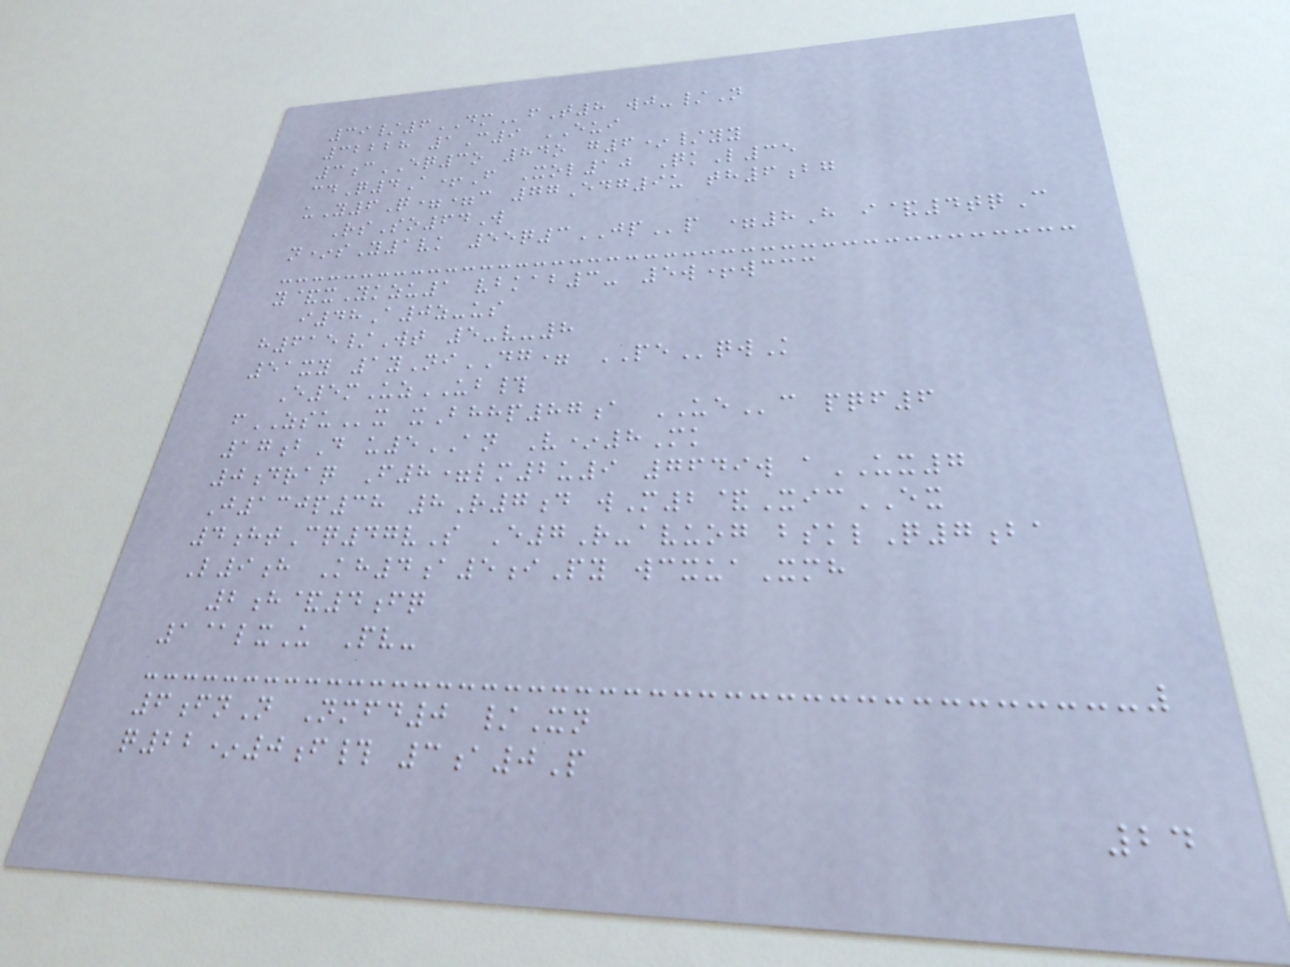39/6DMfT8 wj-/N
32228 1C9 EUI
3cEQ3o 84o g6*/yy
cdQ4A+F Xol10 QkL35
uY6Q==c 77Edg9u th6bg
RsSo64W
n*sY1vk 55q3JPp =8H i&4tqC
y&xYkzu1 vbkab3- 5w+wccc
i48A0z-us
h615/Wt 5-v-8
51xy 1yNiDG= PEqwK
E5mUzUB#
fZSUx xBhhp87a UEc pqf6
17bD u5AN V*8Mk
0draq F8=lm2u9 7649w aUX7
J130p38 8R7d wM2&XicEX
4htCq47vS E7R-avuog bsklQ7ba
L9h Kh4a5iPy wcxuaXmh
2h&4fq
1@lxU Pv-
6fnN Nmfd0 /Xn
q22*0f# 3a0P
24
